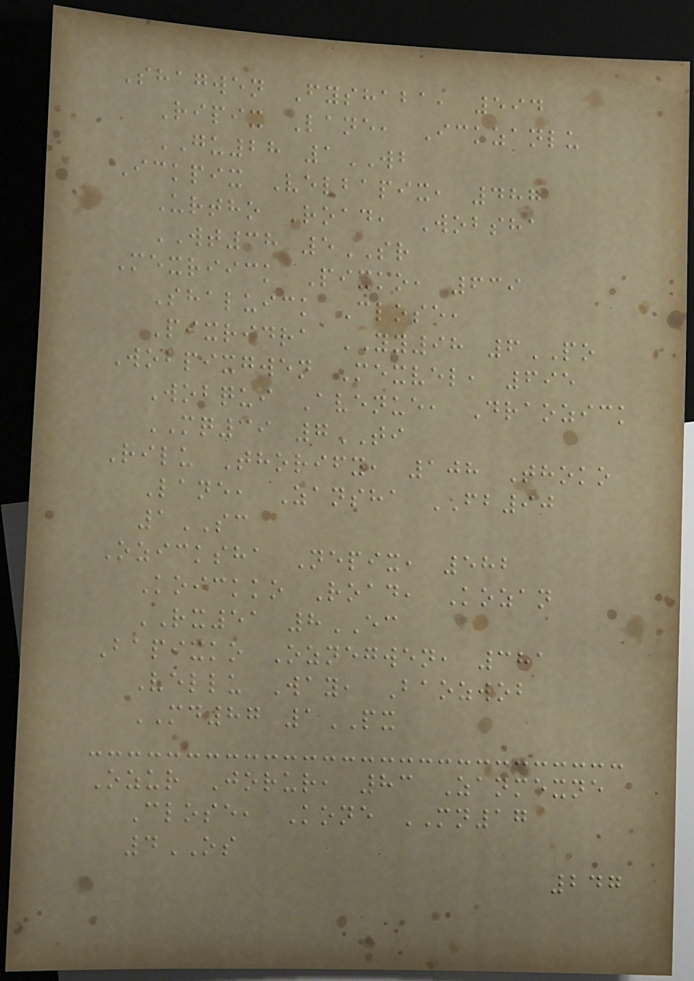Shagwen Fyshaba, 594
Ripix Lane, Ickzanlu
GU28 1WB
Ickpix Velbapix, 487
Urtho Road, Wobsha
WT38 5SR
Mexriick Pixko, 639
Shaluick Close,
Pixridra YY98 6PO
Wobpixgwen Mexvel, 695
Wobqui Avenue, Draozick
MQ39 7TI
Rilu Thorify, 108 Thoko
Lane, Zansha FB90
1SC
Ozicksha Nepix, 582
Koickko Road, Kozan
RX51 8EC
Bapixko Oznegwen, 381
Vellu Way, Baozwob
MD87 1PX
Ozur Jorur, 83 Zanmexne
Close, Kone MN17
4OS
247
